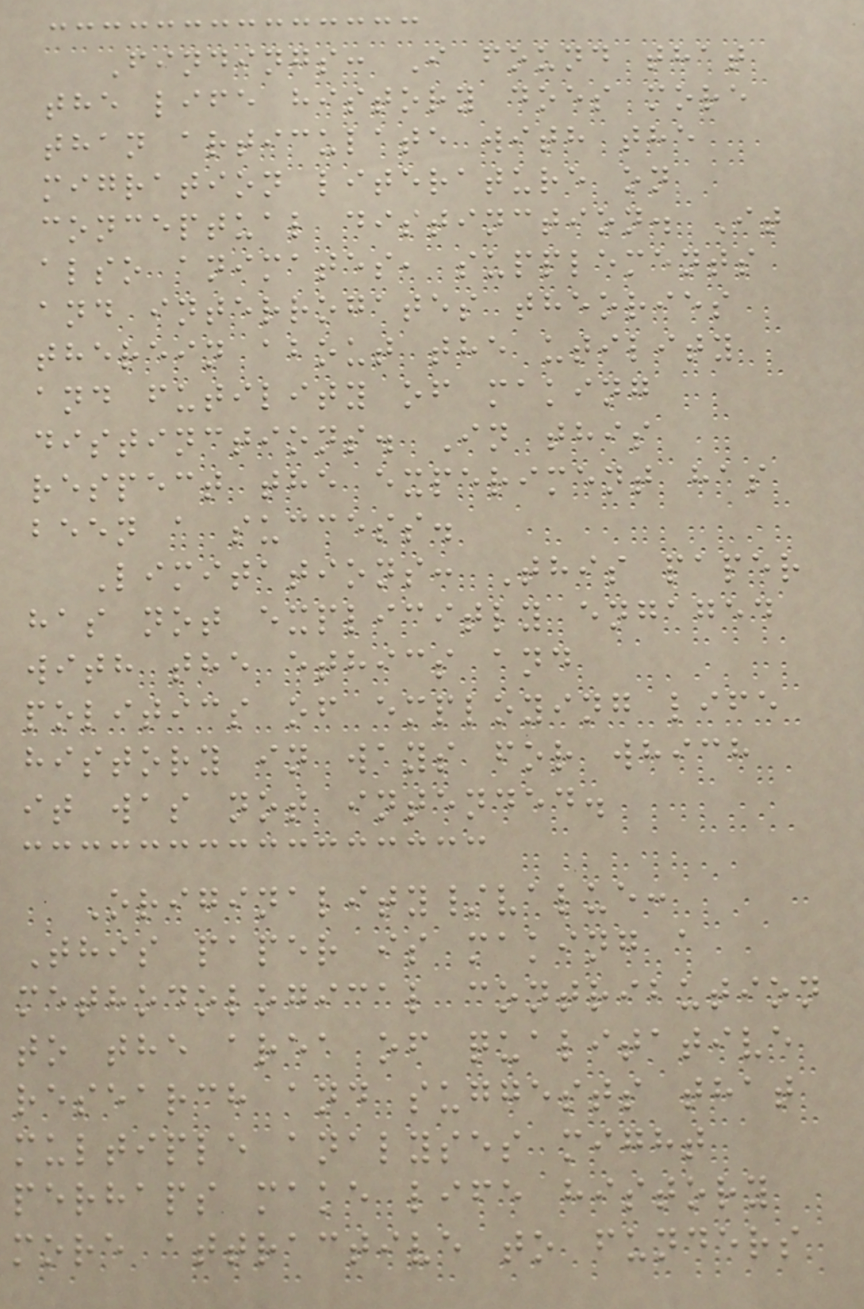Findings: I found that
the life history does more
than articulate with the
migration literature on
conceptual distinction. It
also animates, supplements
and interrogates theories
therein about the utility
and futility of making
distinctions. In this
respect the experiment has
been a success.
Limitations: This paper
has not explicitly engaged
with the ethics and
politics of employing life
history in ways for which
it was not intended.
Originality/value:
This paper is making a
methodological contribution
to the area of qualitative
research and suggests that
multiple analyses might
perhaps make life history
more attractive to funders
